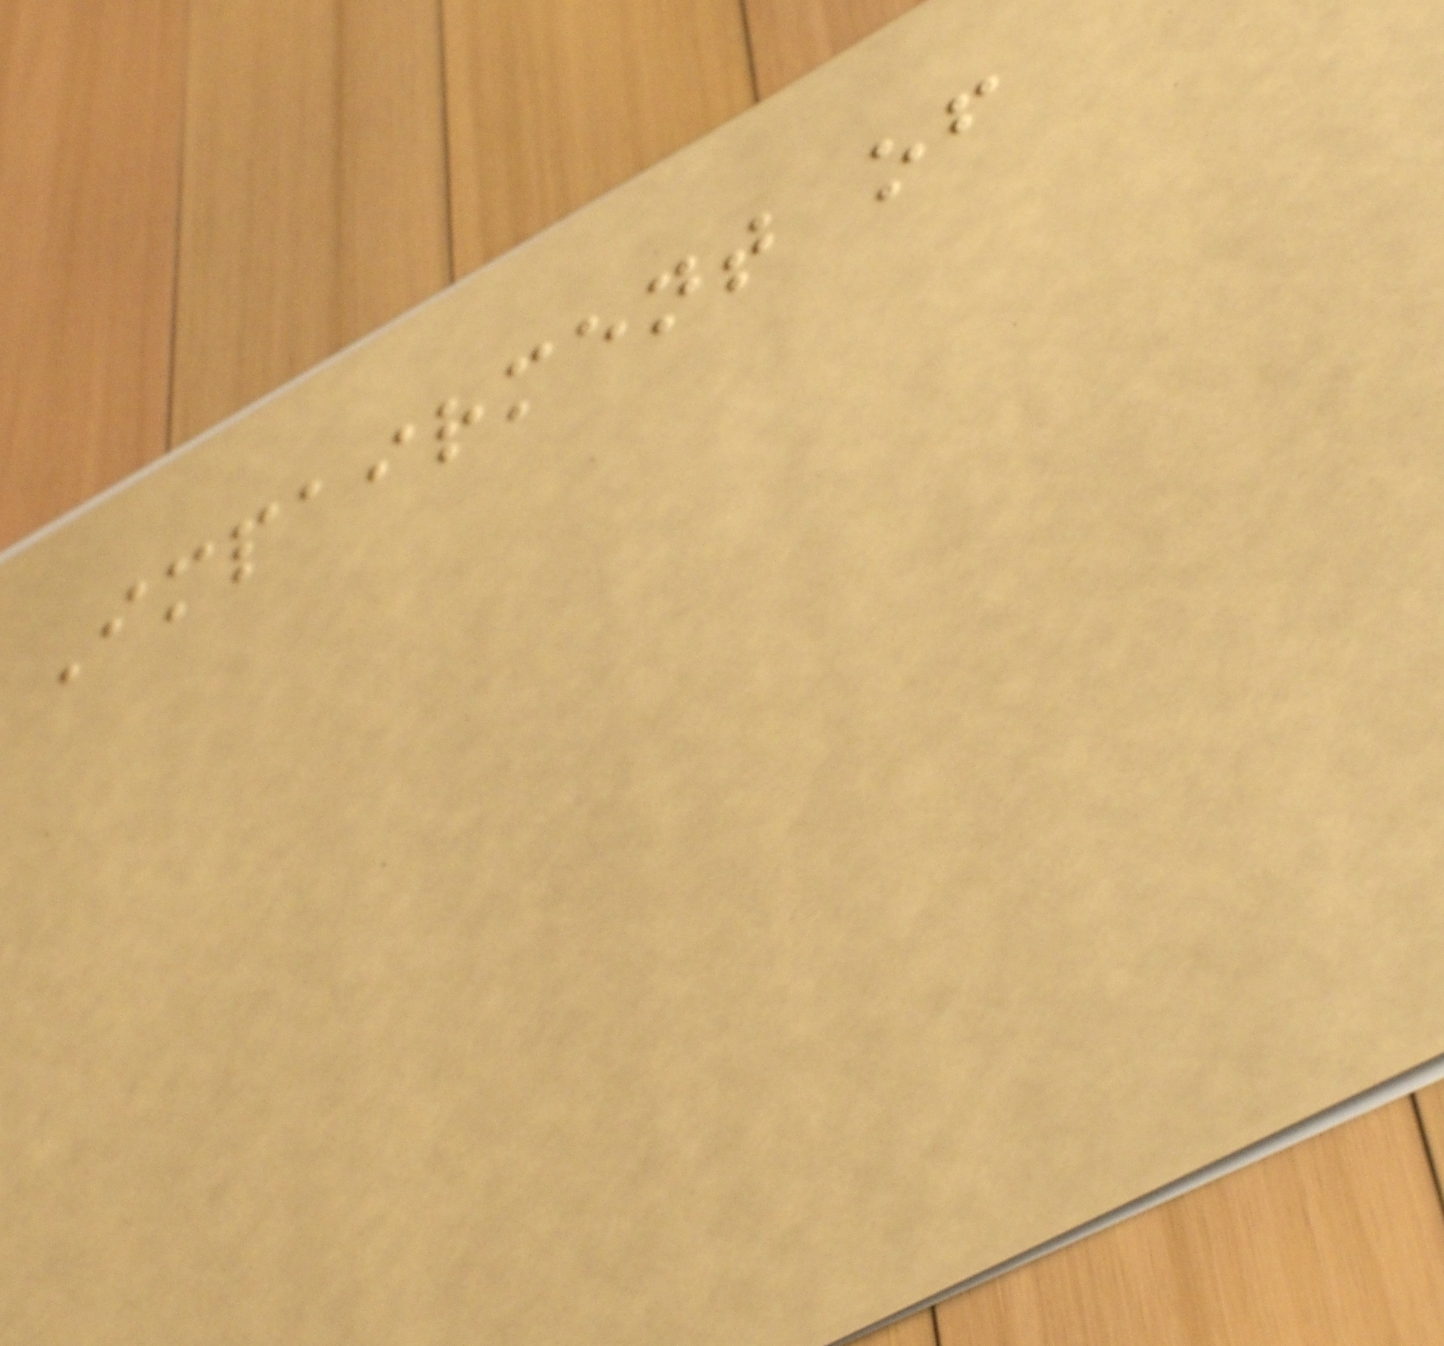Impairment of
